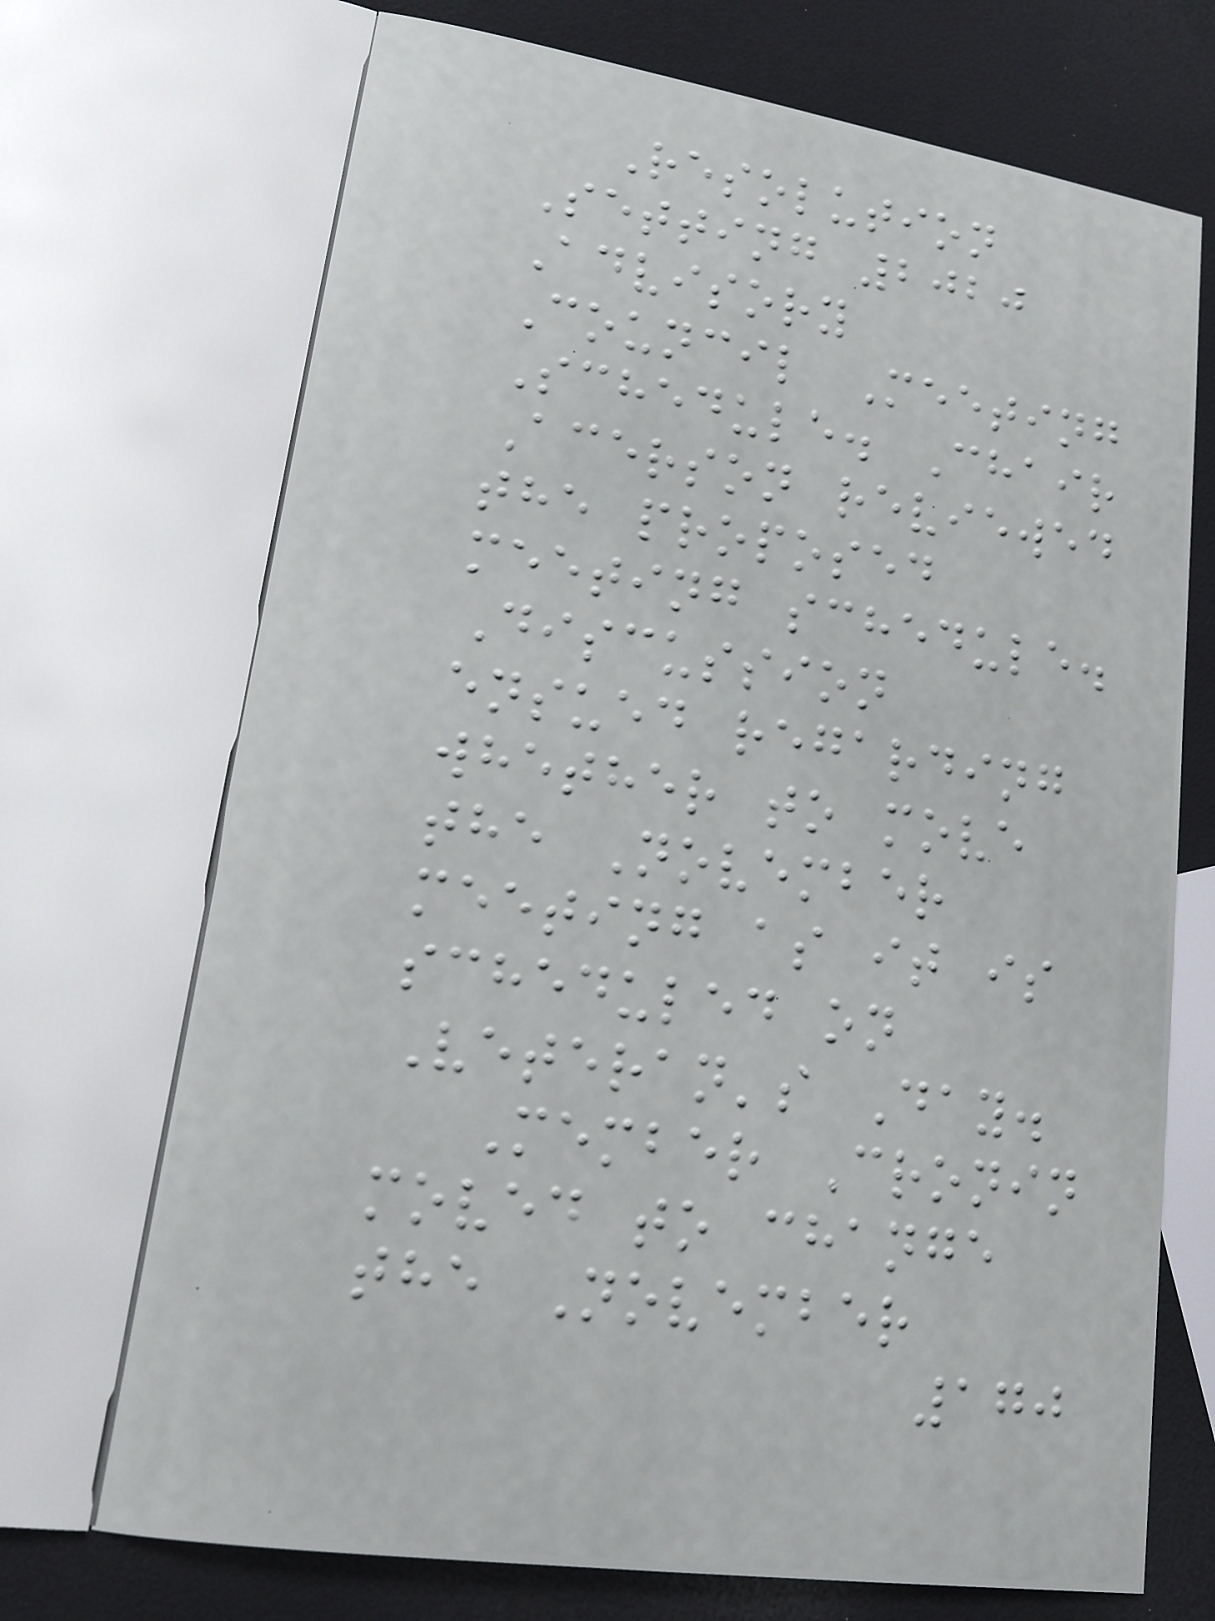Resolution
Setting 2020
Advisory
Council Meeting
Schedule. Chair
Acerson reviewed
the proposed
meeting schedule.
Discussion
ensued regarding
whether to move
the November
meeting as it is
scheduled on
Veteran's Day.
Member Cronin
moved to change
the November
170
